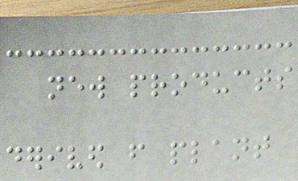new products
derived from plant
